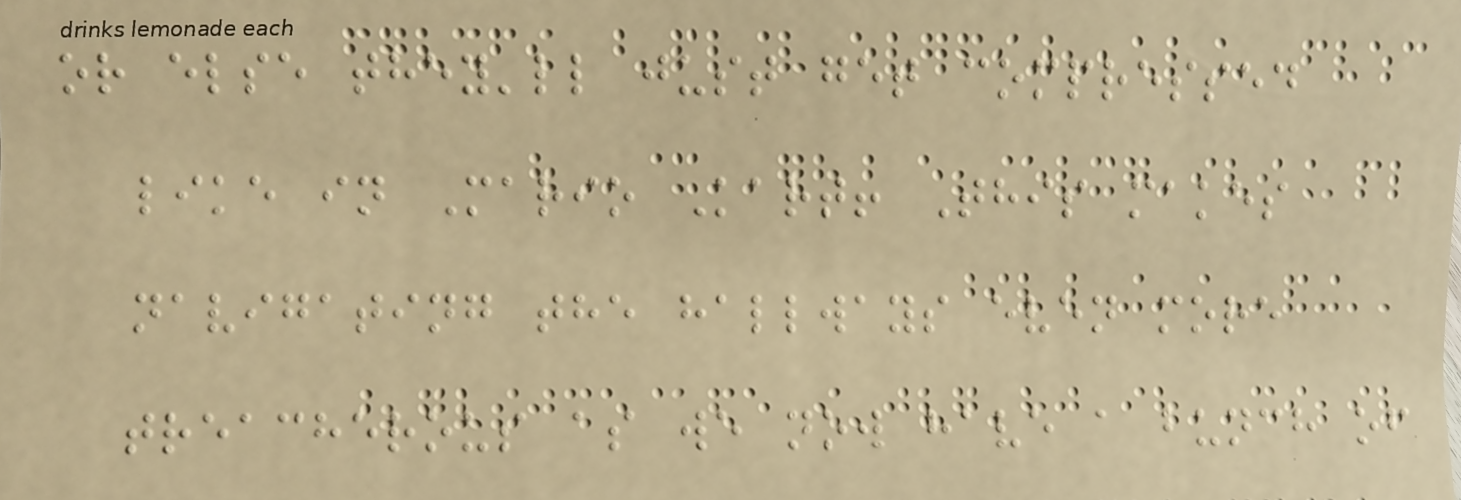or else they'll just get compressed
like in Mario Kart! This makes
navigating the hallways even more
treacherous as we now have a bunch of
